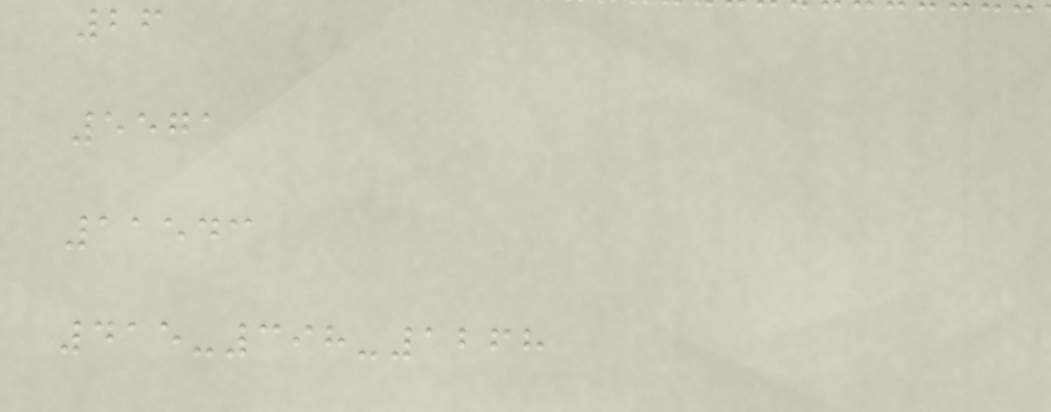26
5571
11543
415-398-1268
